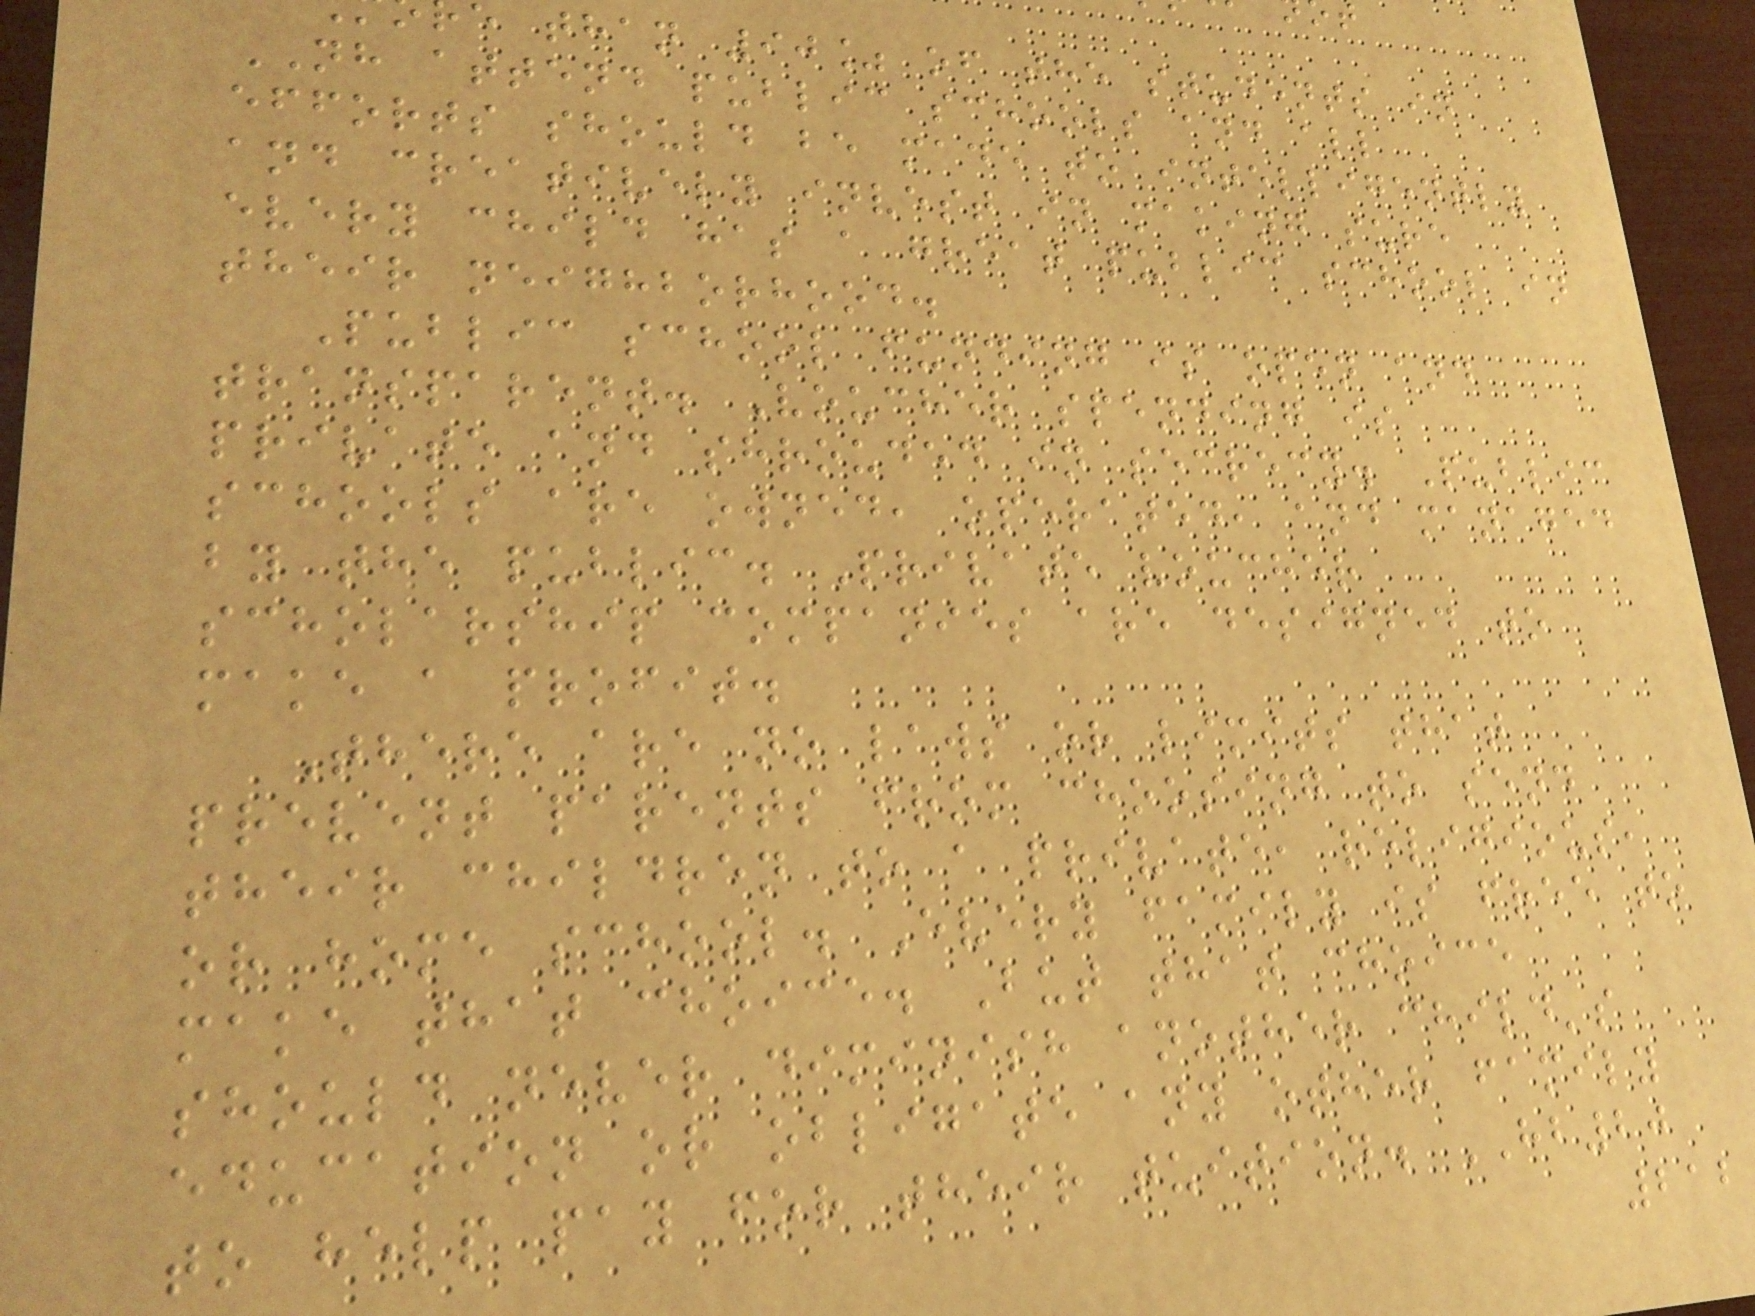e than 90% of the students in
NH attend public schools and all
efforts should be made to intelligently
and creatively invest in making sure
every child has a great public school in
their neighborhood.
Public school funding is open and
transparent. Voucher spending is
private and shrouded in secrecy. Public
schools are owned, operated, and managed
by the public. Private voucher
scholarship companies are designed to
make a profit.
There are no laws or limits that
prevent parents from choosing to send
their children to a private, religious,
or home school. Every family is free to
make that choice. But that choice
should never diminish another child's
education or obligate any other family
to help pay for their tuition. HB20
212
